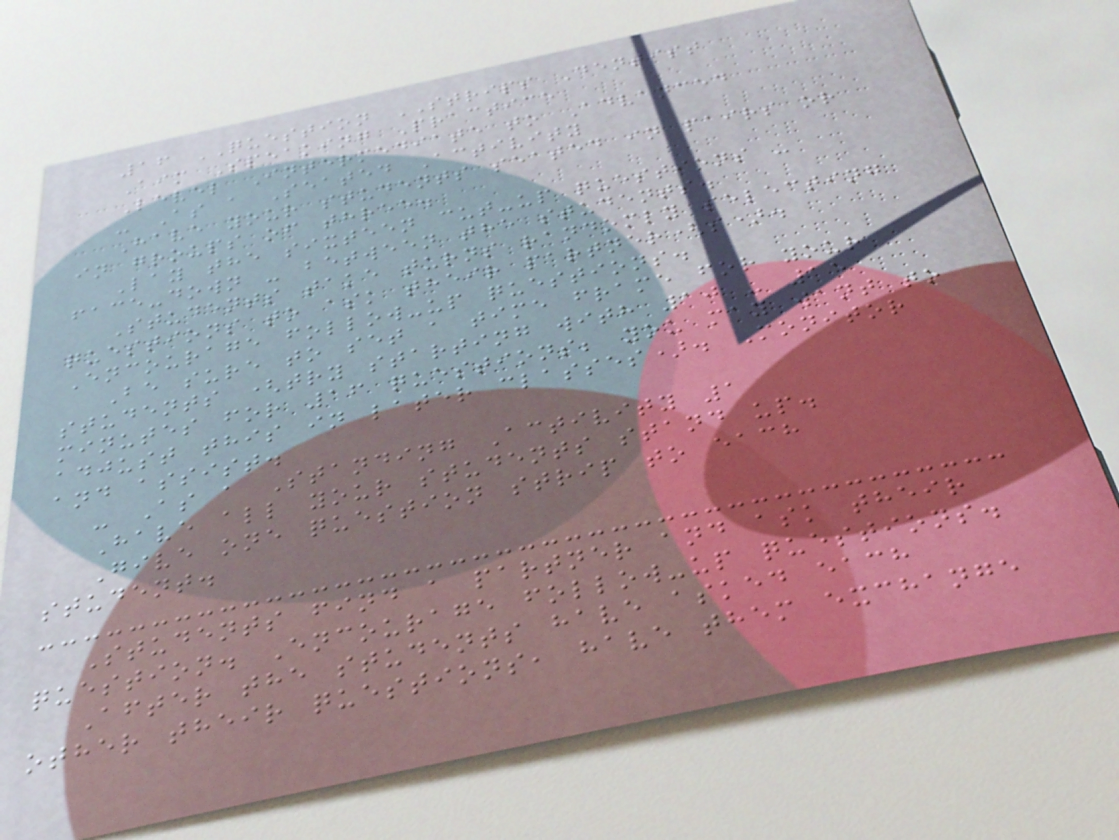16 QUESTION STRIPS Dentist
Aim Speaking Practice
Level Intermediate to Advanced
- As a Seated Activity
Have your students seated in pairs or
in groups of three.
Lay the sixteen cut-up questions -
face-down - between the students.
Students take turns randomly selecting
questions to ask their partner(s).
Encourage follow-up questions.
Be sure to set a time frame for your
students (try starting with 10 - 15
minutes for 16 questions; you may want to
adjust this in later classes). Monitor
and assist.
- As a Standing Activity 1
Have all your students stand up.
Give one question strip to each
student.
Students find a partner and ask their
question. Encourage follow-up questions.
After the students have asked each
other their questions, have them exchange
